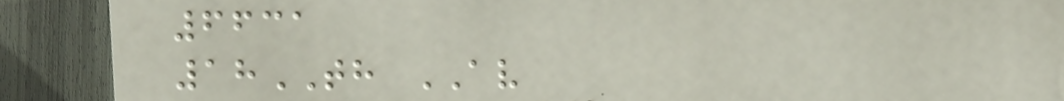6631
18TH AV
